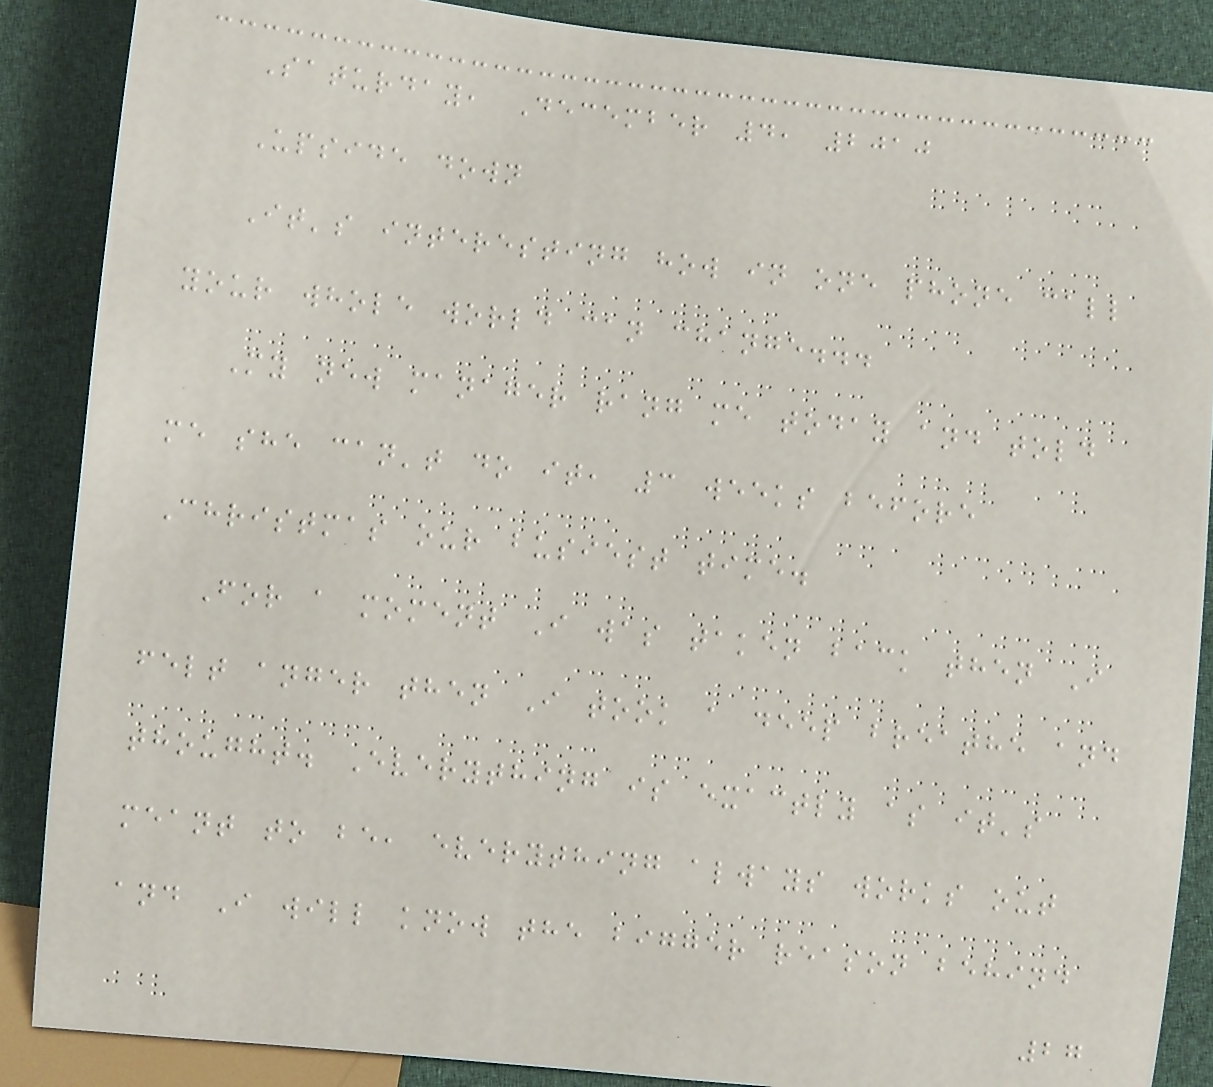Saturday, December 4, 2010
Upside down
It's interesting how in one phone call
your whole world can change...
My new manager rang me today and told
me she can't do it, 3 weeks before
Christmas our busiest time.
For a moment I was taken back then I
felt anger then I took a deep breathe and
thought. Everything is exactly as it's
meant to be, everything always works out
and I will know the bigger reason behind
27
